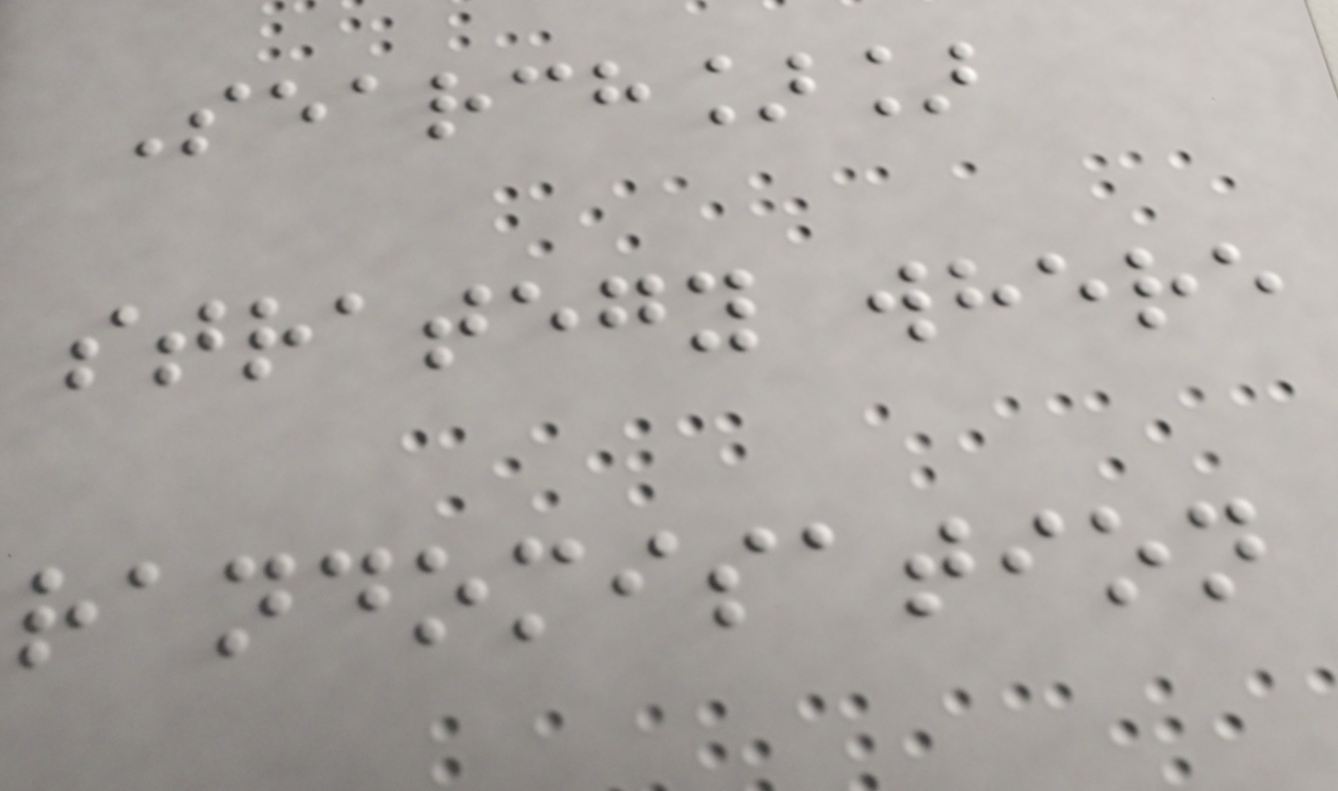Search]]
strategy where
randomisation
